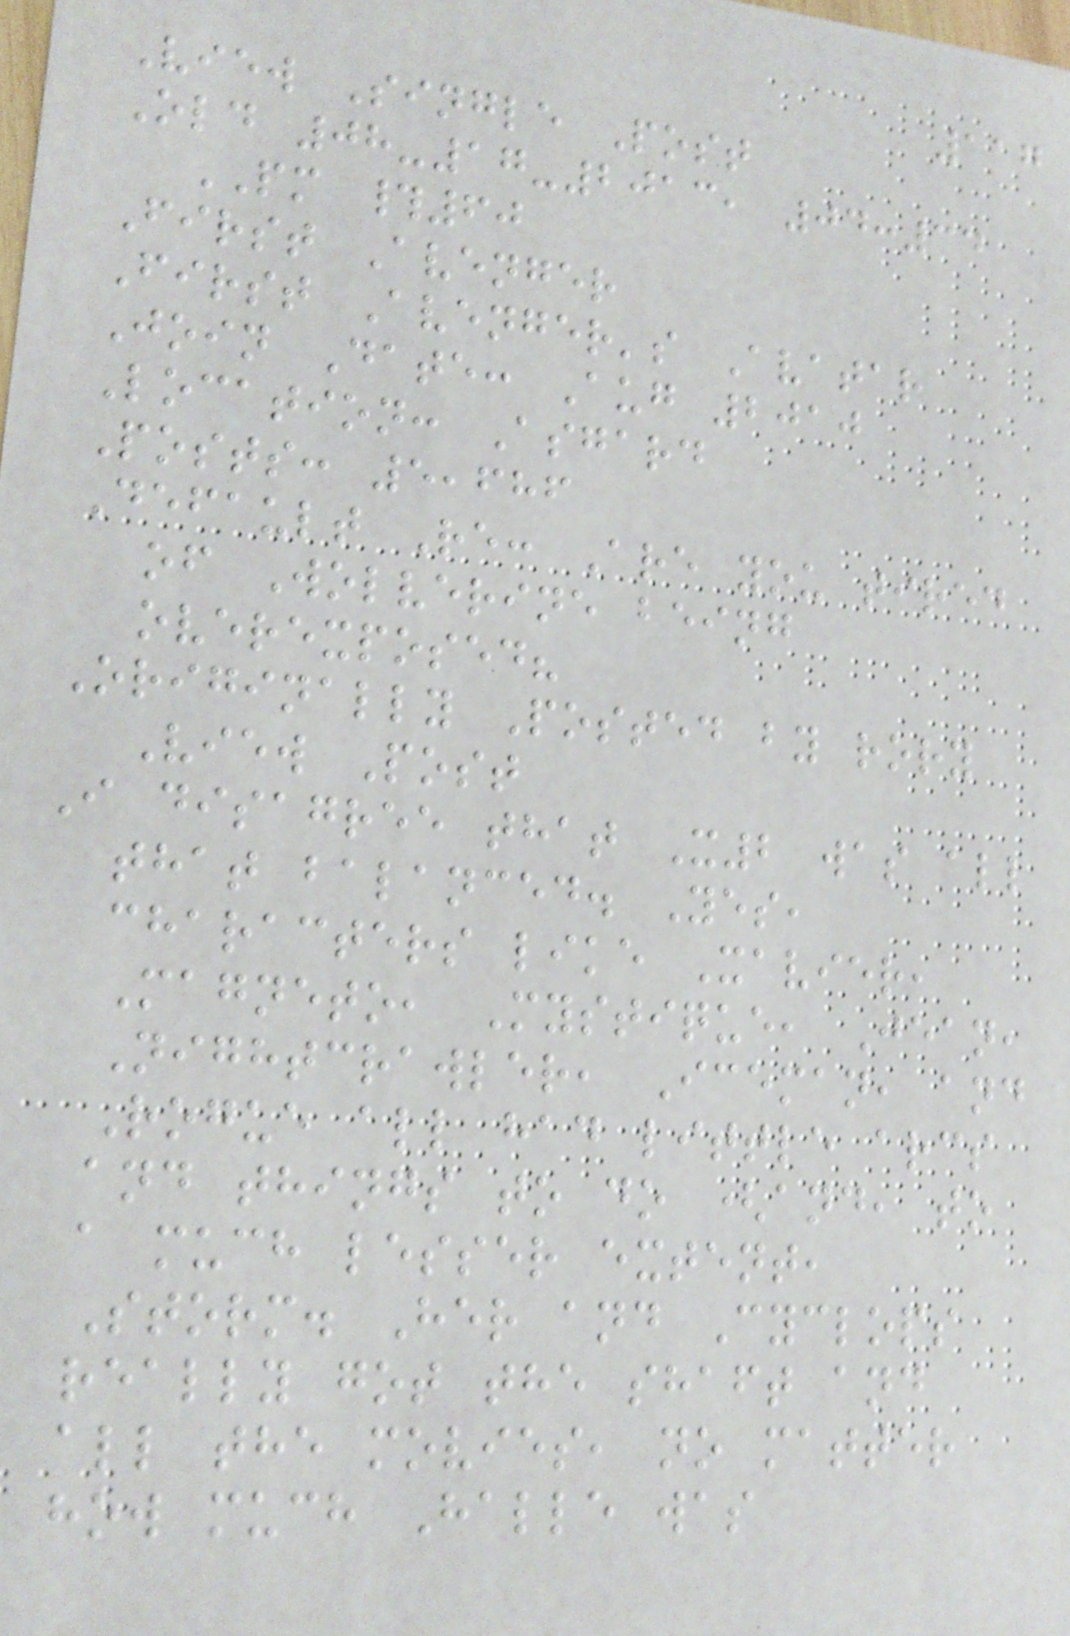117
View Single Post
Old 08-17-2013, 04:34
PM #60
First Avenger
First Avenger's Avatar
Join Date: Aug 2010
Location: Asgard
Posts: 5,686
Default Re: Are you tired
of Wolverine being
overexposed?
Originally Posted by rory
View Post
I disagree that X2 was all
that balanced. Yes,
characters like Xavier,
Magneto, Mystique, Jean,
Nightcrawler, Iceman, and
Rogue all had little arcs
and things to do (and, to
a much lesser extent,
Storm. Her and Cyclops
really got the shaft and
all the movies, no matter
how much Halle was
